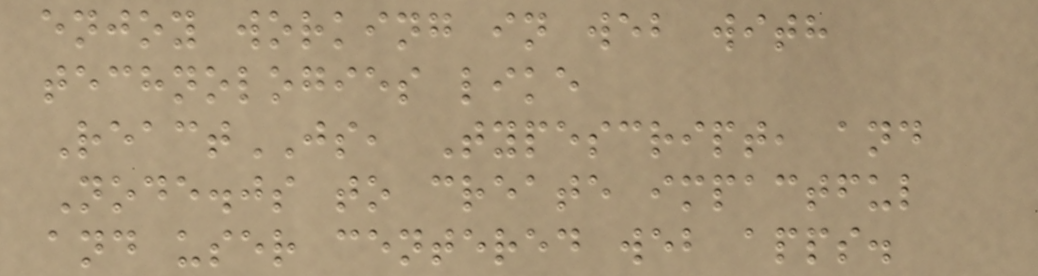enjoy working in web with
technologies like
ReactJS, Typescript, and
Node.js to create impactful
and user centered web apps.
